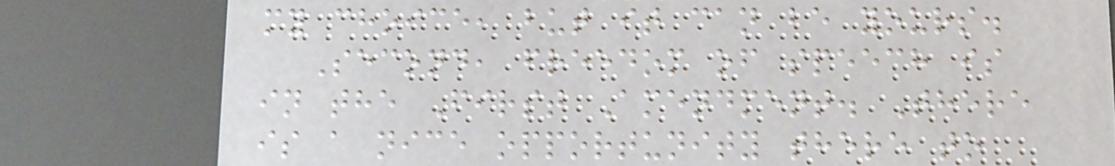my choice, but it can be yours.
Second, freedom of speech is
in the First Amendment. There
is a nice opportunity there to
